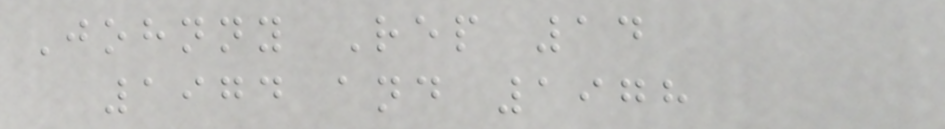Johnny Rep 14
1974 and 1978
